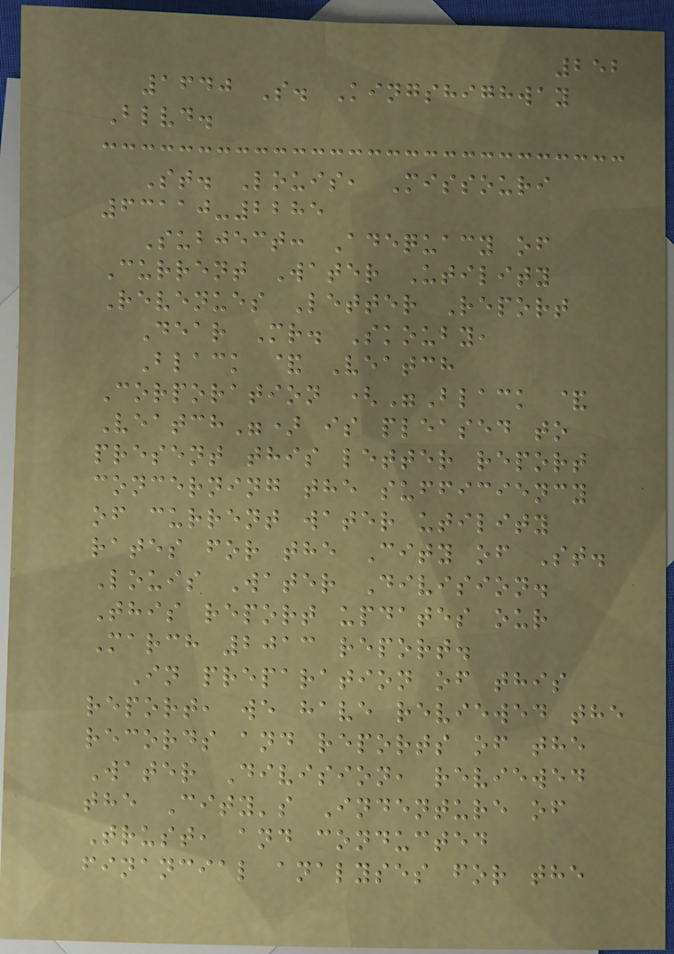252
1640 S. Kingshighway
Blvd.
St. Louis, Missouri
63110-2285
Subject: Adequacy of
Current Water Utility
Revenues Letter Report
Dear Mr. Skouby,
Black & Veatch
Corporation ("Black &
Veatch") is pleased to
present this letter report
concerning the sufficiency
of current water utility
rates for the City of St.
Louis Water Division.
This report updates our
March 2013 report.
In preparation of this
report, we have reviewed the
records and reports of the
Water Division, reviewed
the City's Indenture of
Trust, and conducted
financial analyses for the
